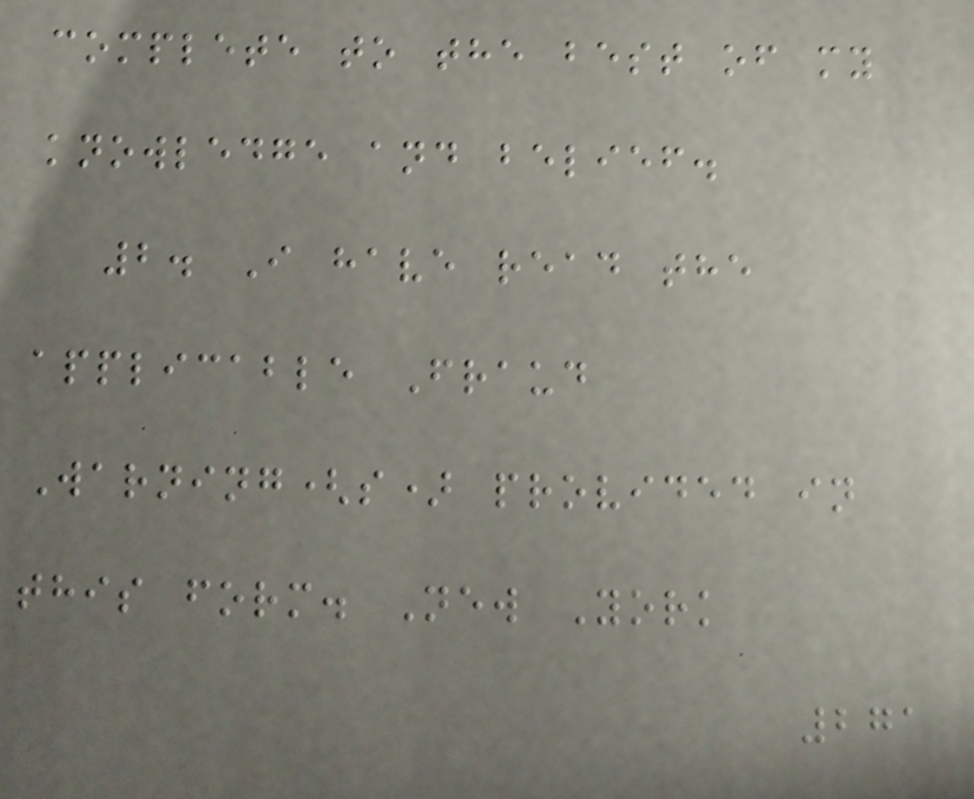complete to the best of my
knowledge and belief.
2. I have read the
applicable Fraud
Warning(s) provided in
this form. New York
271
